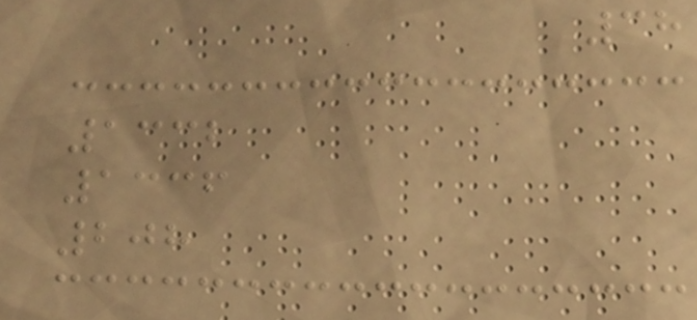38
1332
1336
208
